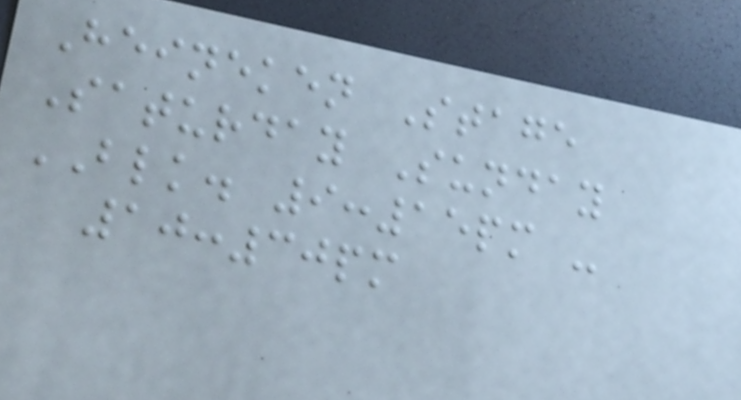Heineken Stage
Saturday Sunday
BLK. 9:15pm -
10:30pm
